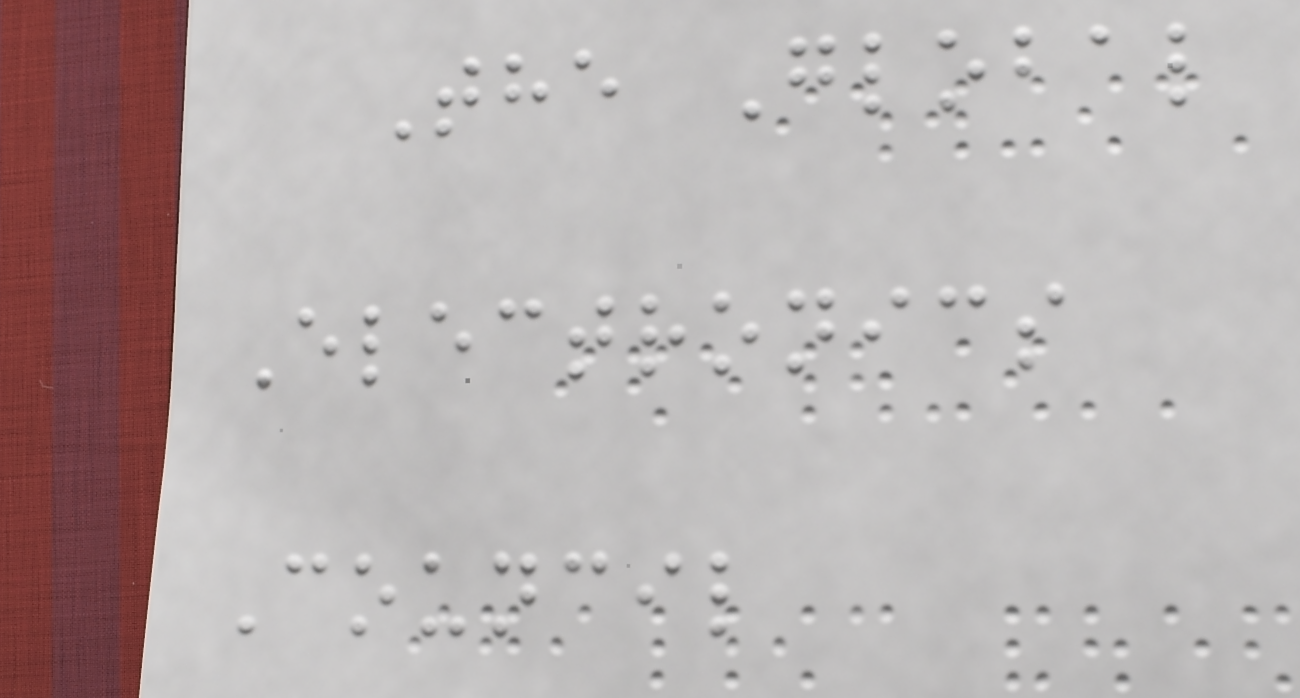The Global
Electronics
Council
